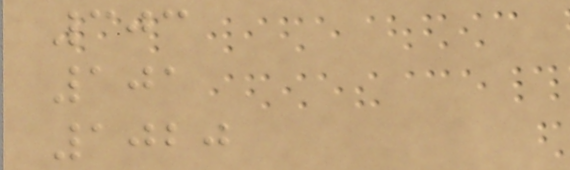303
101
1020
